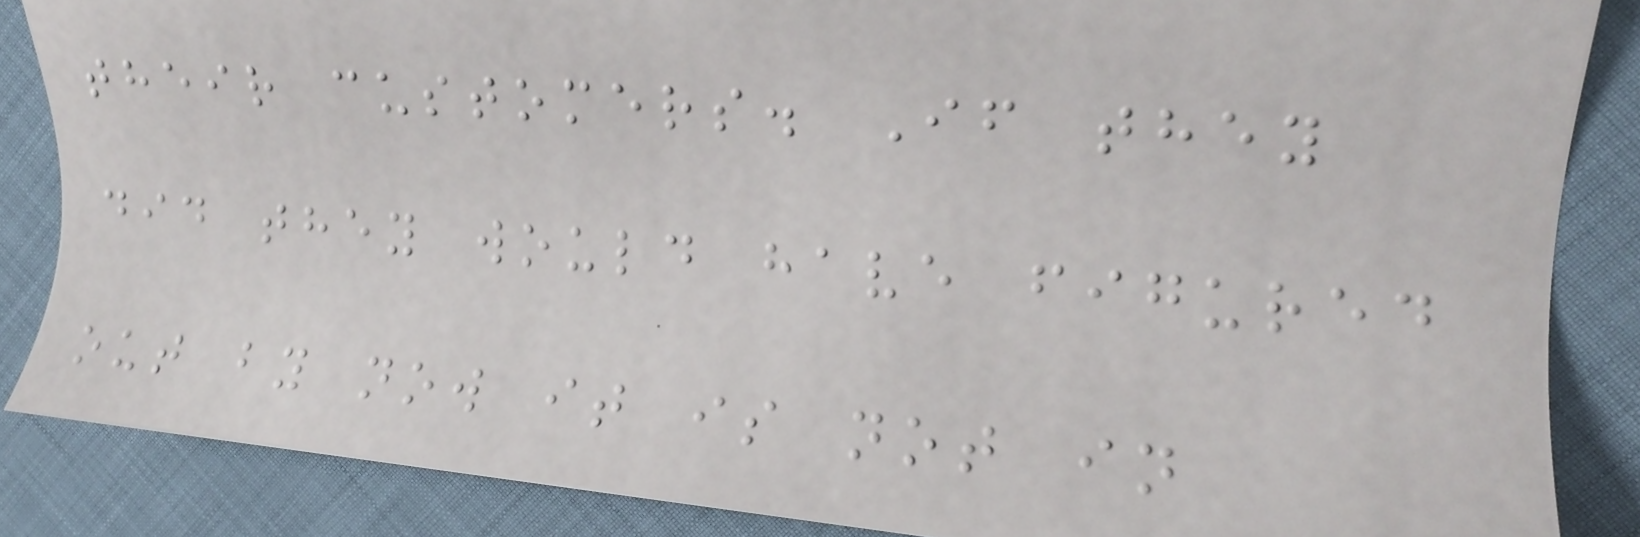their customers. If they
did they would have figured
out by now it is not in
